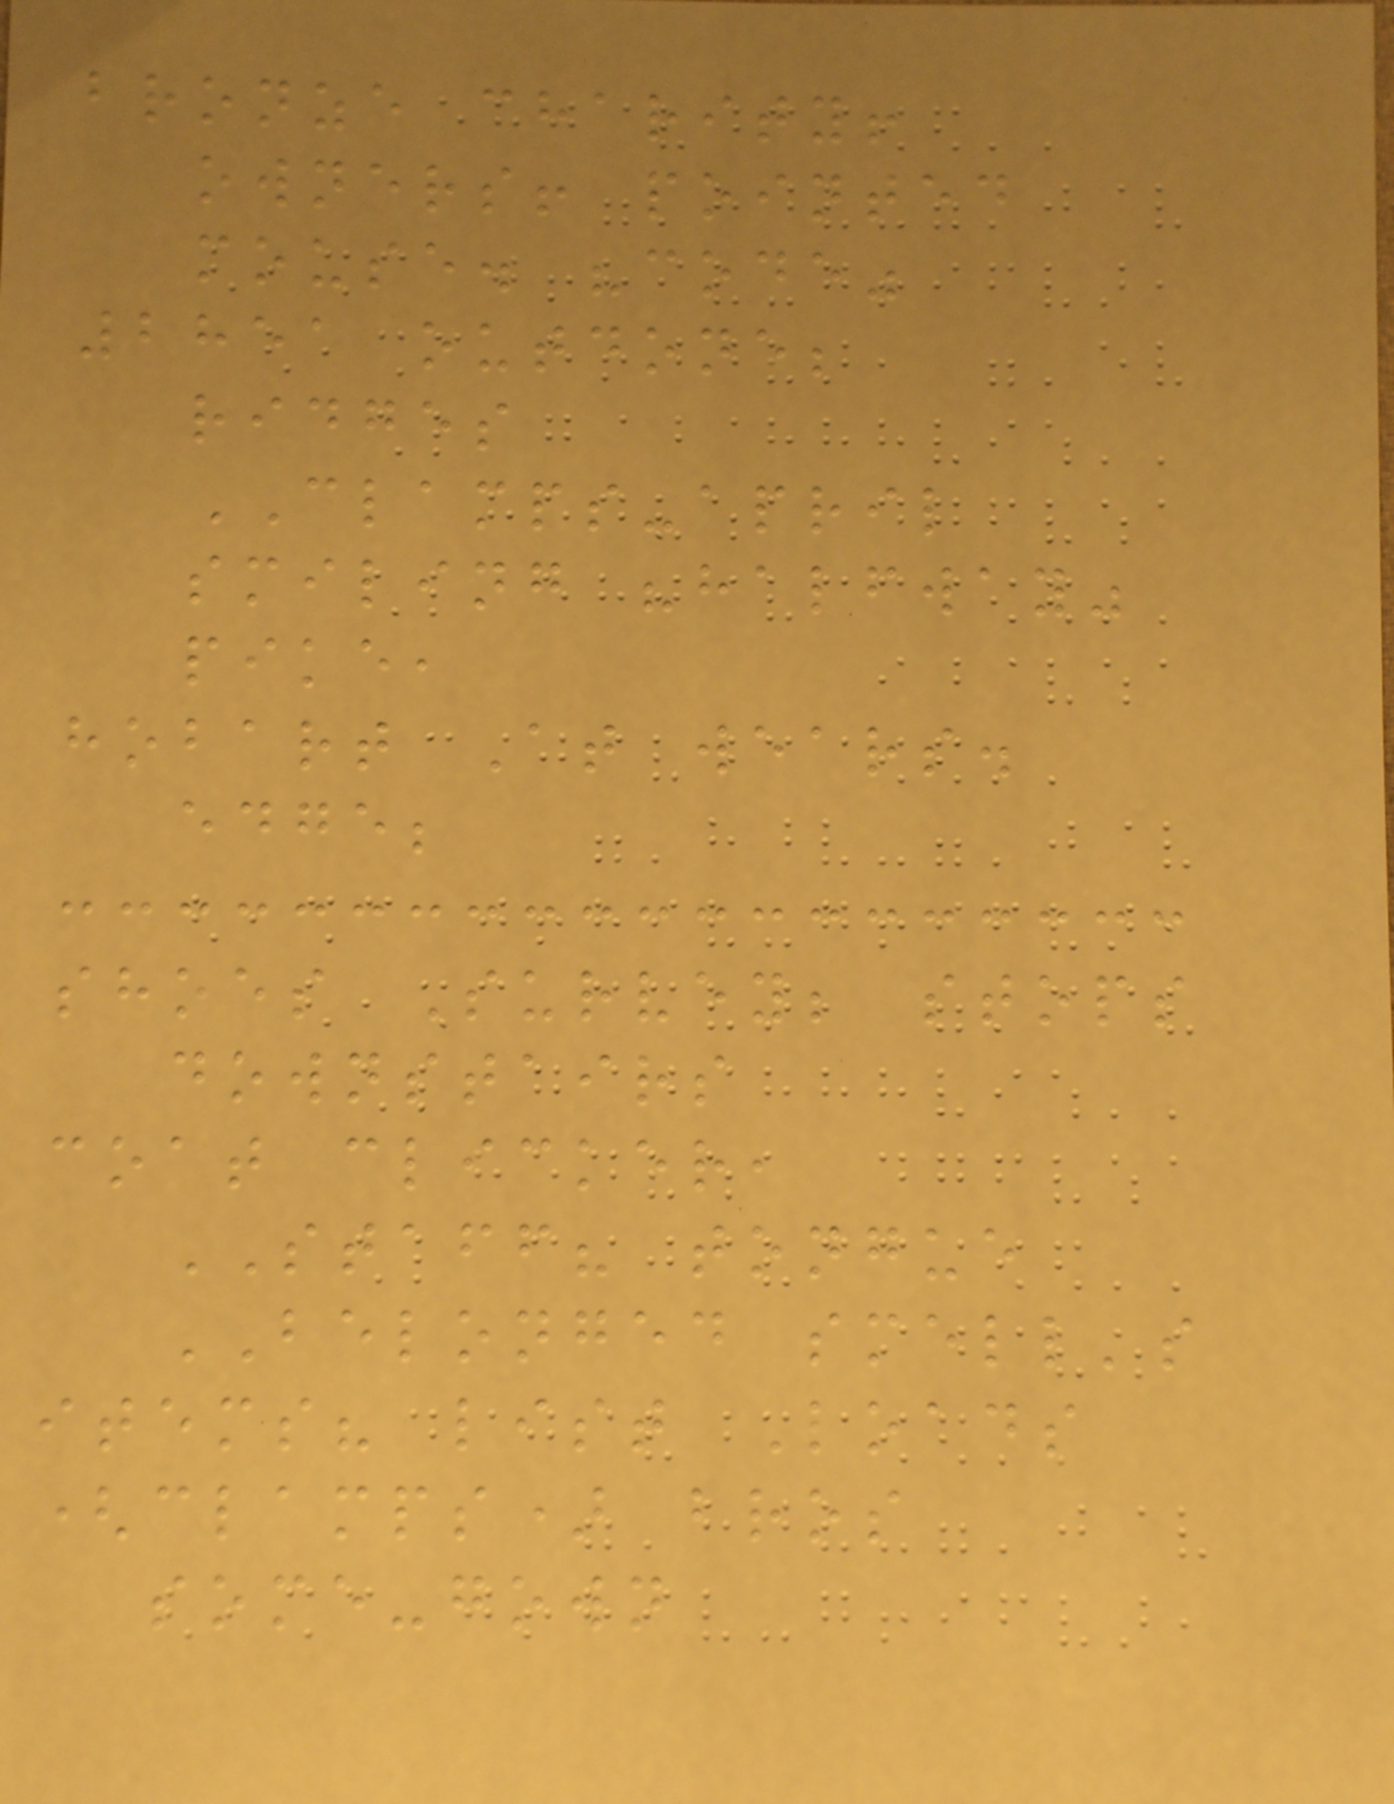bronze charity!
owners! pointed
mouse. "code"
2851 outdone;
ridges
CLAMPS-april
smiling "halfway"
pike,
hobart At wears.
edge;
shoes Survey; stops
downstairs
coat clicker,
STAFF? tongue
BELONGED smell's
items? list Loads
(clamps) bros
some-gown
